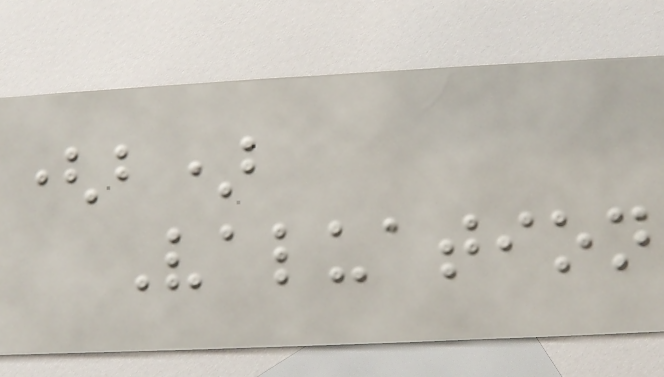(b)
Valuation
